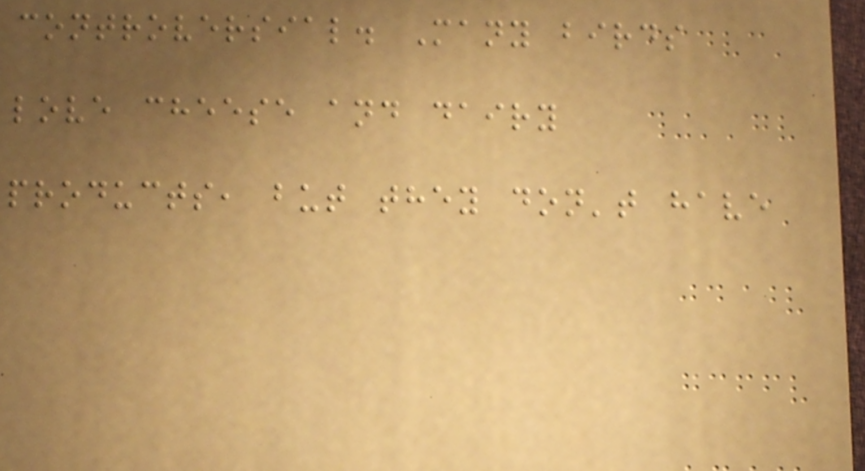controversial. Many birds
love cheese and dairy
products, but they don't have
